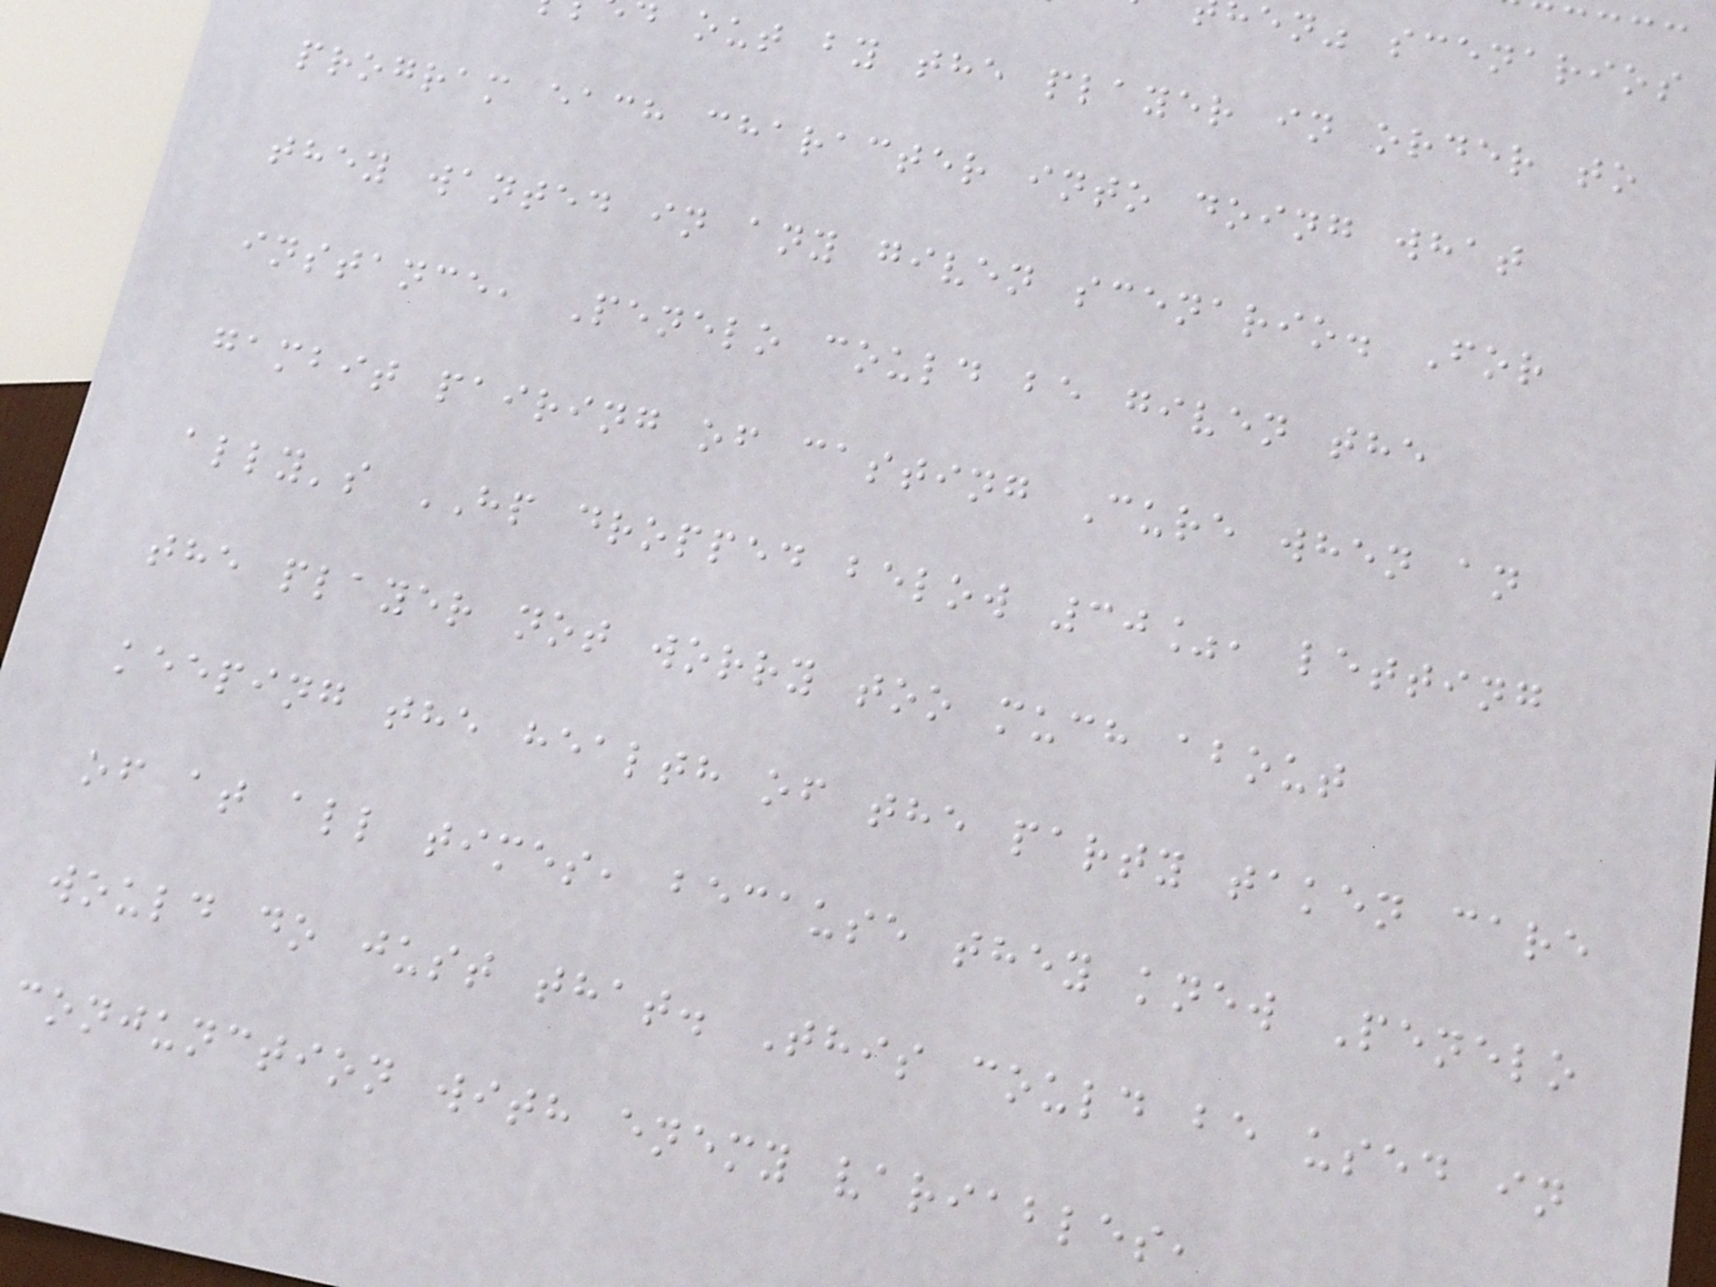en" scenarios
out by the player in order to
program each character into doing what
they wanted in any given scenario. For
instance, Penelo could be given the
gambit pairing of casting Cure when an
ally's HP dropped below 30%, letting
the player not worry too much about
keeping the health of the party taken care
of at all times, because they knew Penelo
would do just that. This could be used in
conjunction with enemy variables,
